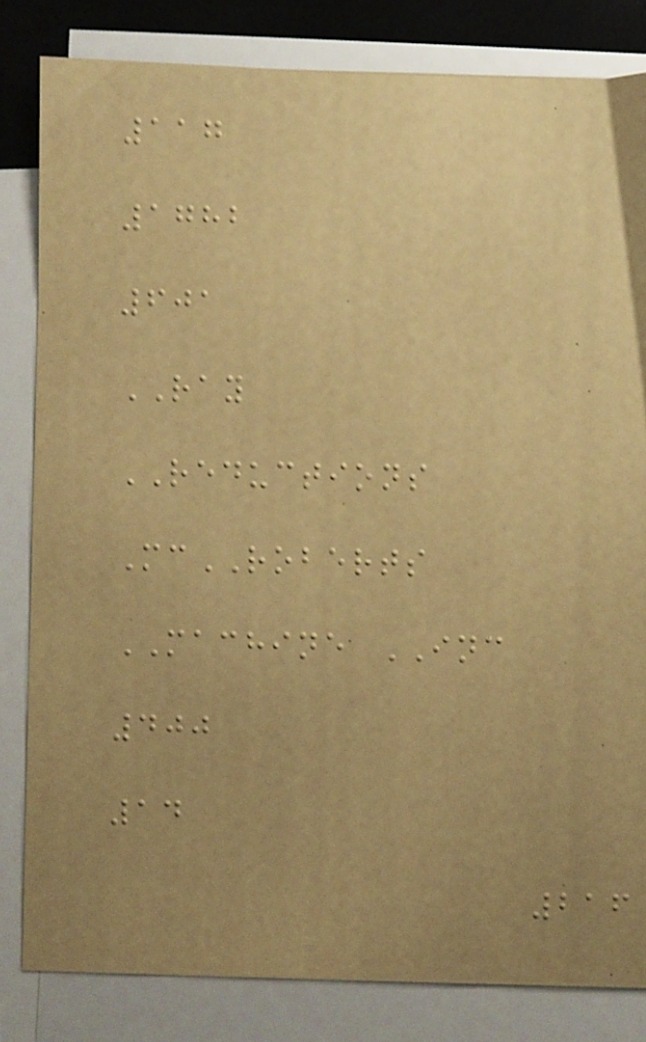117
1782
601
RAY
REDUCTIONS
McROBERTS
MACHINE INC
400
14
216
